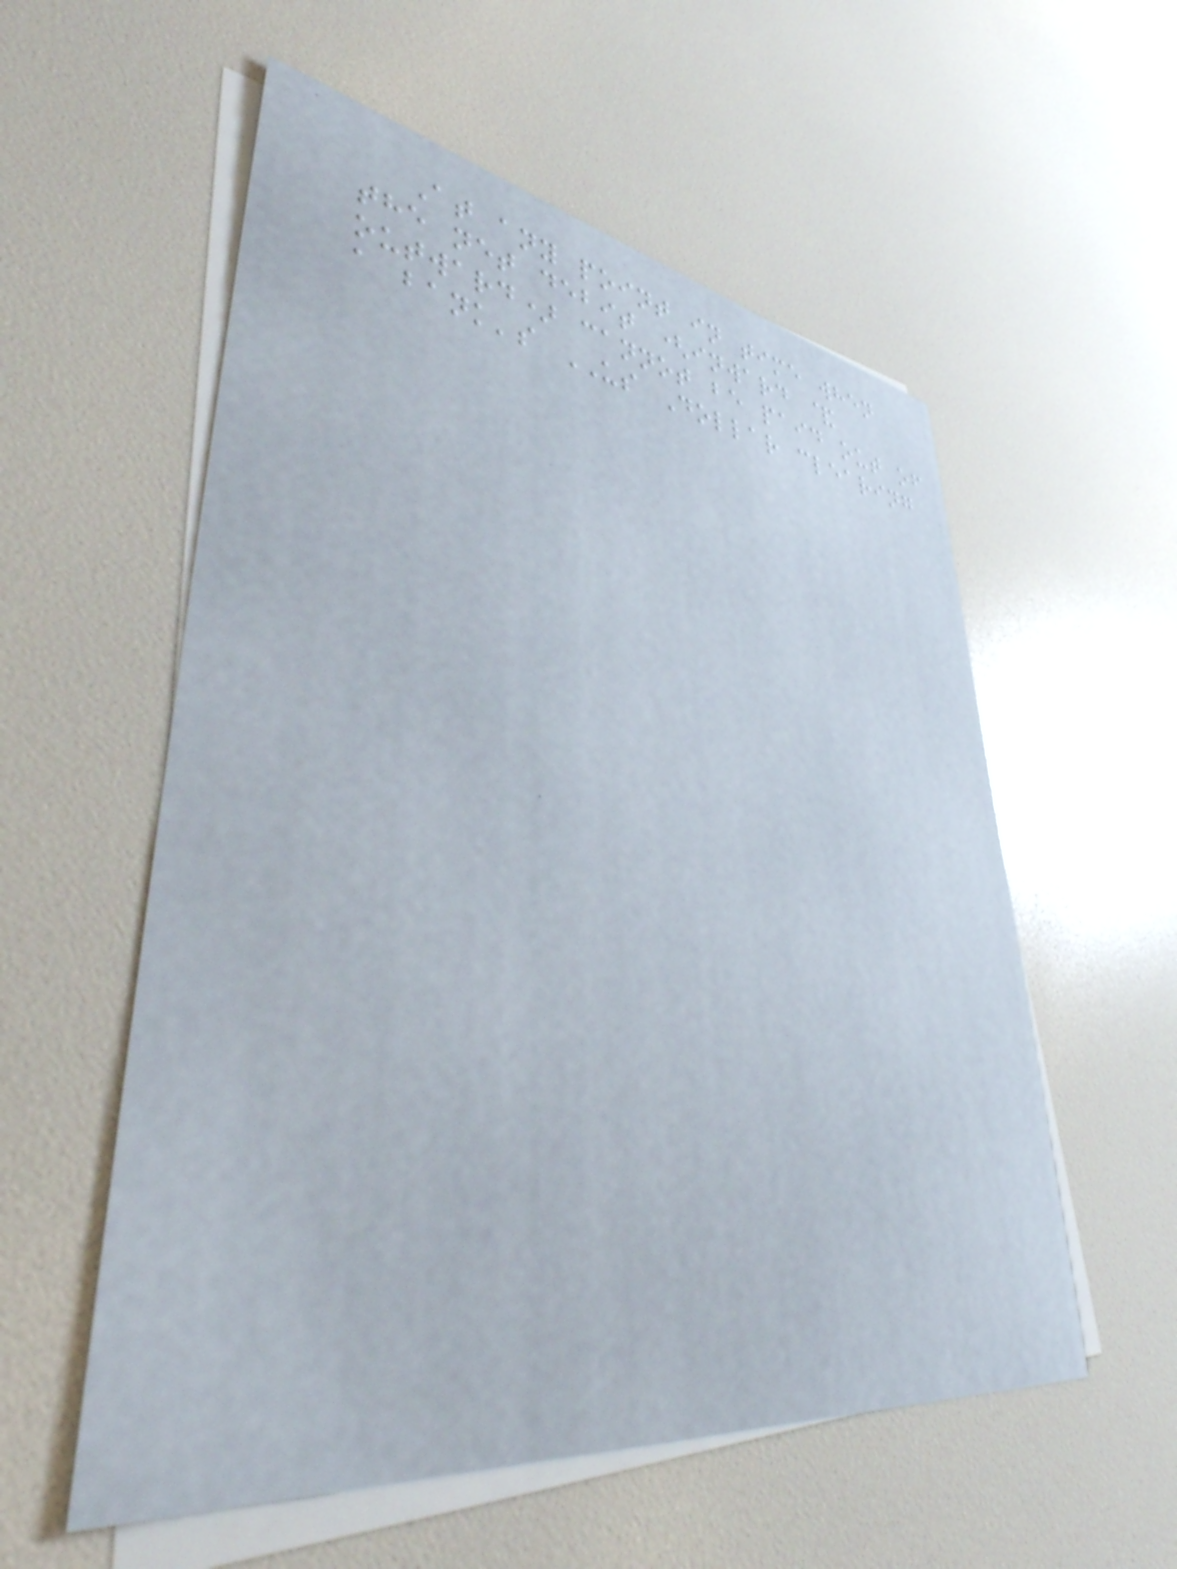At any point in time when
the net debit (inward &
outward) cannot be paid out of
a bank's US Dollar clearing
